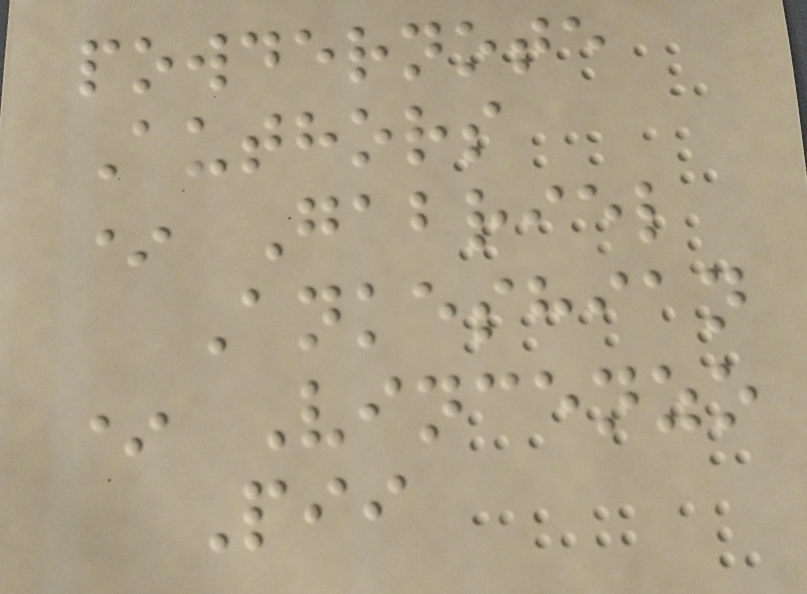powdernote
Authors
* Gabriel
Ankeshian
* Vincenzo
Pii
